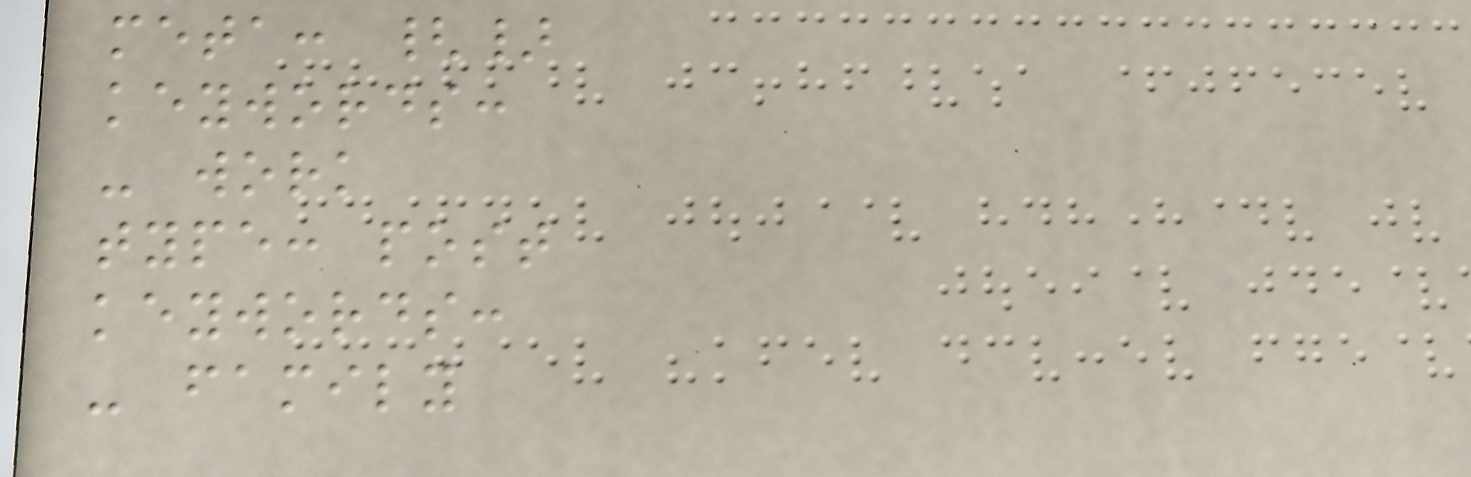meta: {}
keywords:
- work
type: post
keywords:
- family
